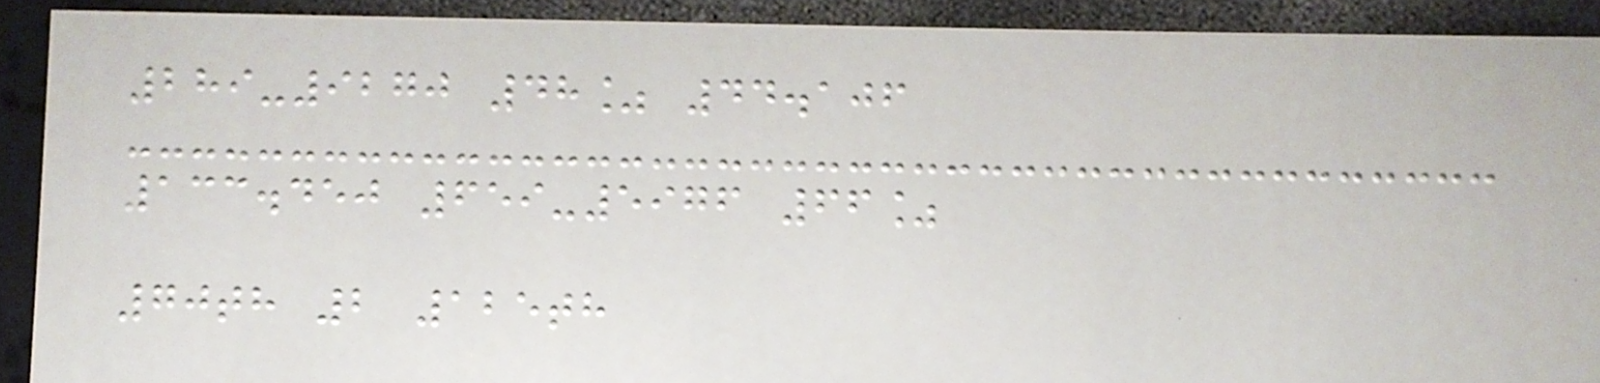289-9270 48% 44.106
133.450 659-5976 66%
70th 2 125th
